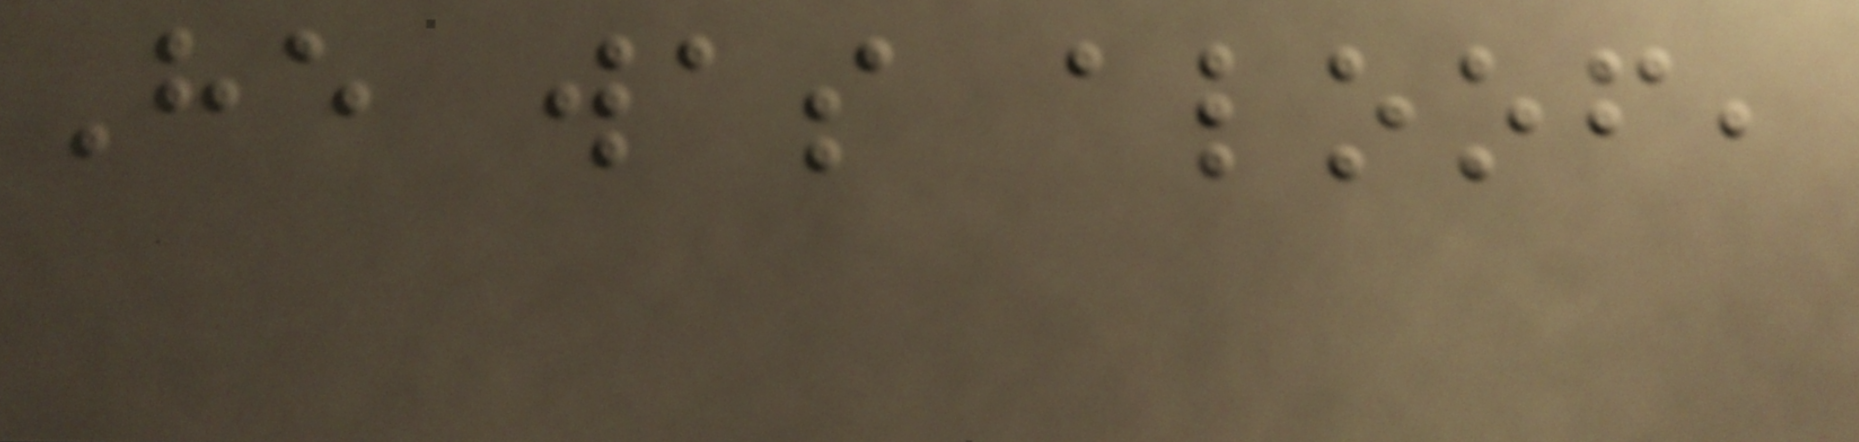He was aloof,
